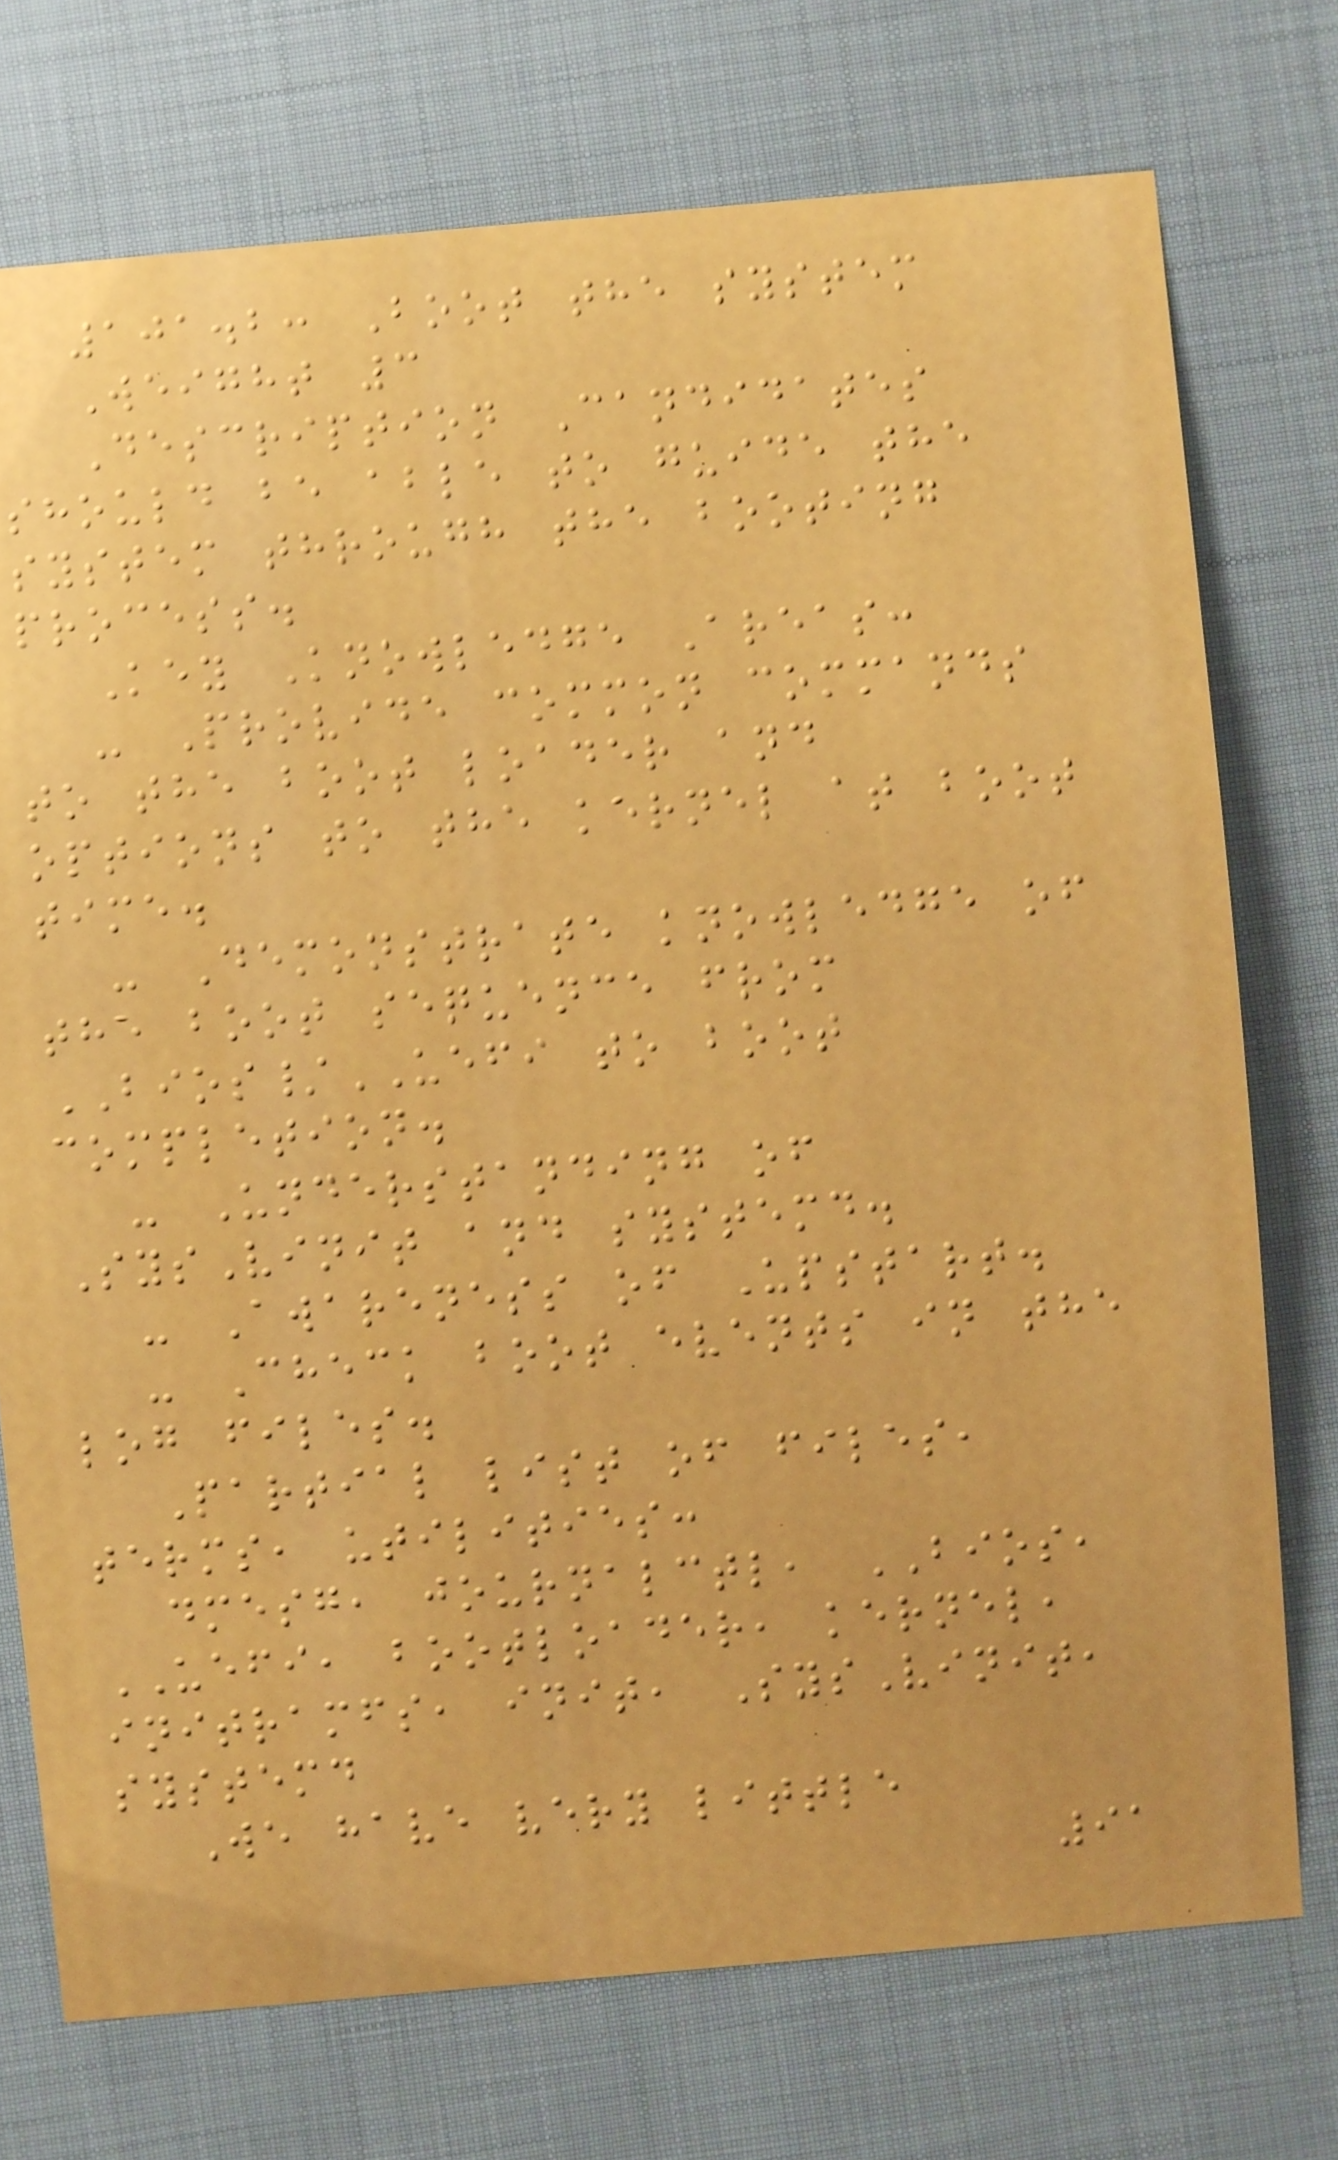101.2: Boot the system
Weight 3
Description Candidates
should be able to guide the
system through the booting
process.
Key Knowledge Areas:
- Provide common commands
to the boot loader and
options to the kernel at boot
time.
- Demonstrate knowledge of
the boot sequence from
BIOS/UEFI to boot
completion.
- Understanding of
SysVinit and systemd.
- Awareness of Upstart.
- Check boot events in the
log files.
Partial list of files,
terms, utilities:
dmesg, journalctl, BIOS,
UEFI, bootloader, kernel,
initramfs, init, SysVinit,
systemd
We have very little
91
